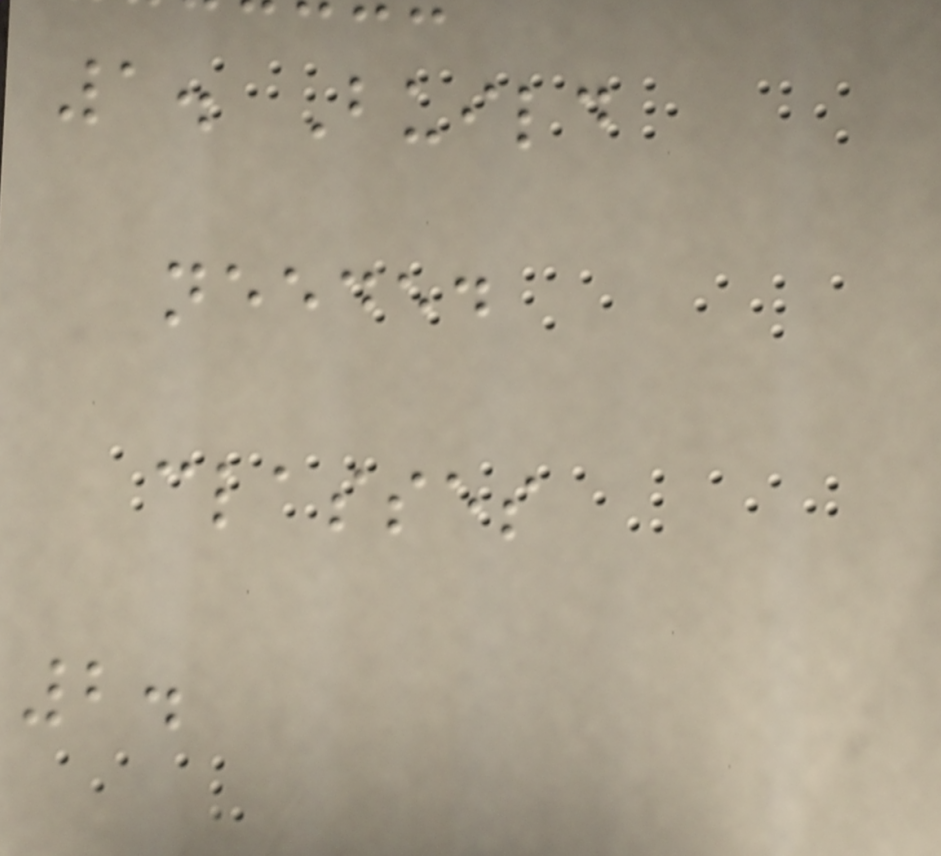1. Build
needed
classes
2.
